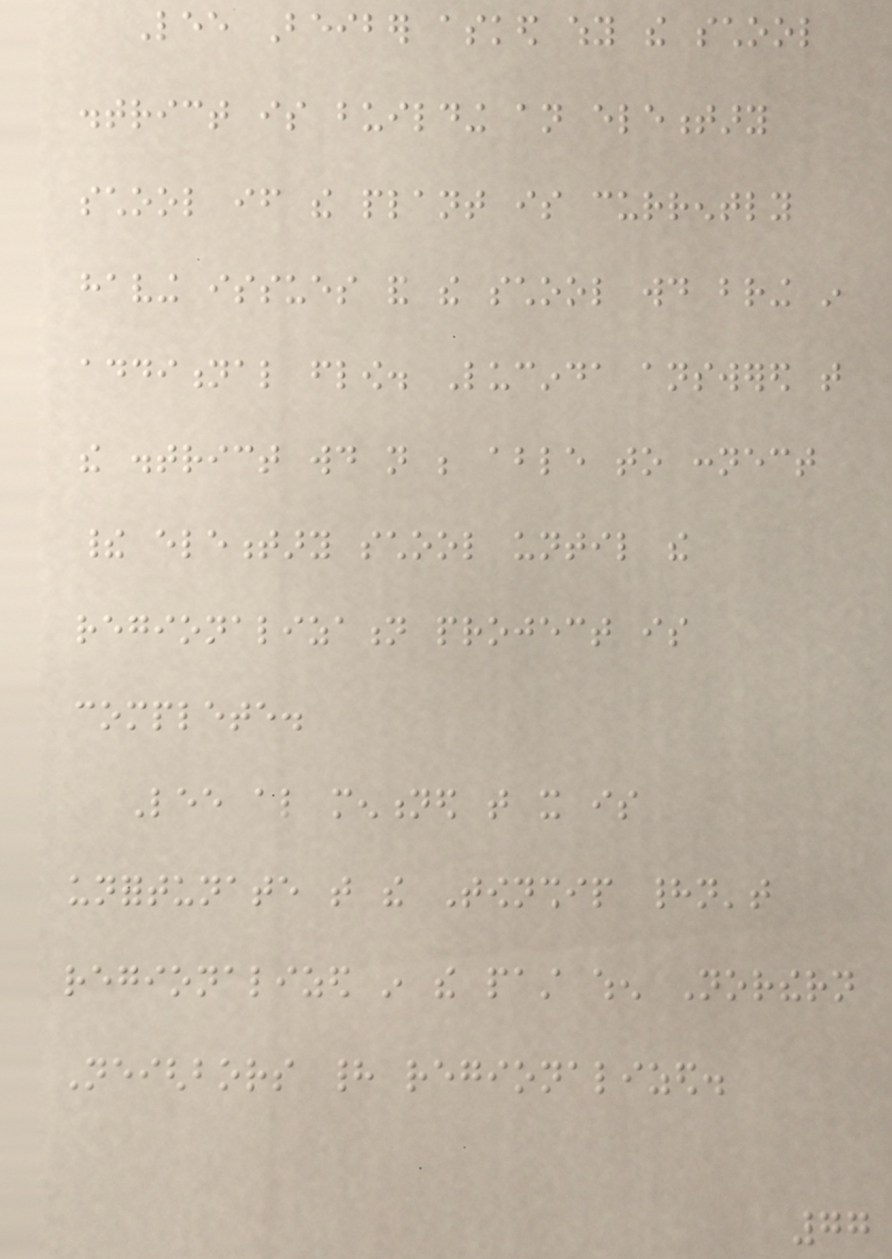Lee Beiber asked why the school
district is building an elementary
school if the plant is currently
having issues and the school would bring in
additional flow. Lucinda answered that
the district would not be able to connect
their elementary school until the
regionalization project is
complete.
Lee also mentioned that it is
unfortunate that the Township hadn't
regionalized in the past when Northern
Neighbors had regionalized.
77
